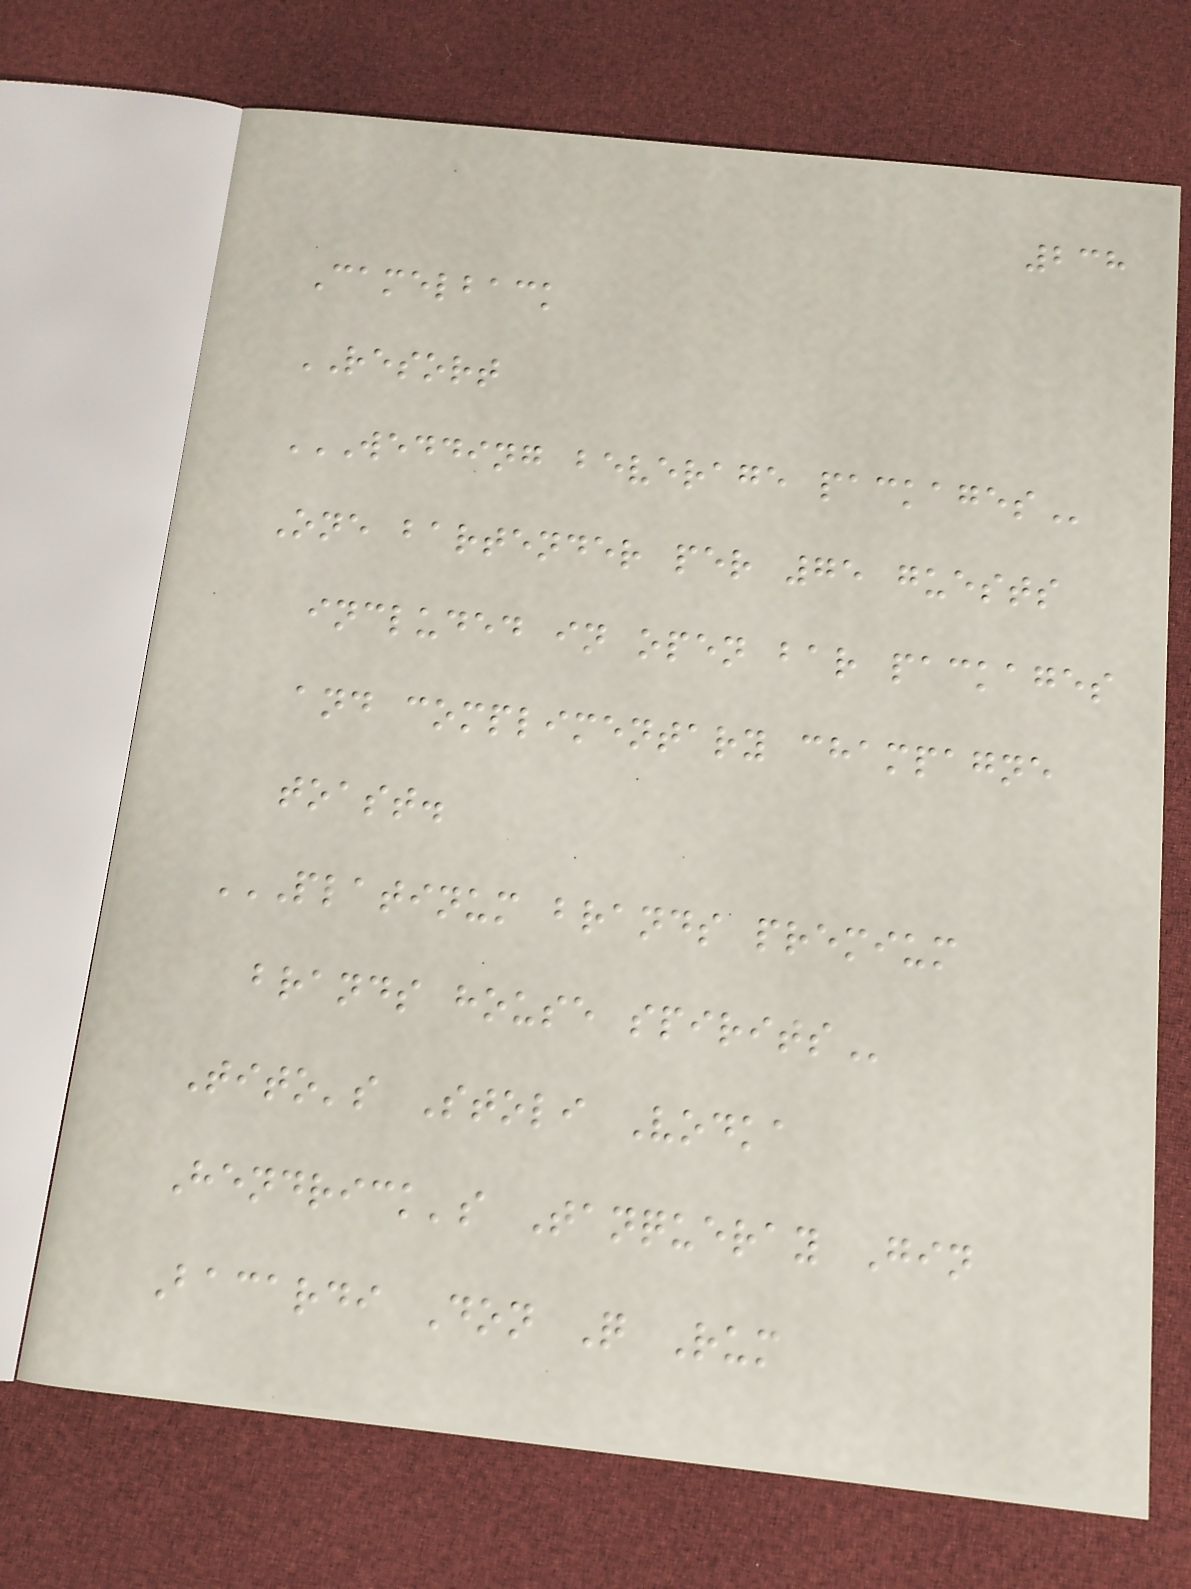238
Camelback
RESORT
WEDDING BEVERAGE PACKAGES
One bartender per 75 guests
included in open bar packages
and complimentary champagne
toast.
PLATINUM BRANDS PREMIUM
BRANDS HOUSE SPIRITS
Tito's Stoli Vodka
Hendrick's Tanqueray Gin
Bacardi Don Q Rum
